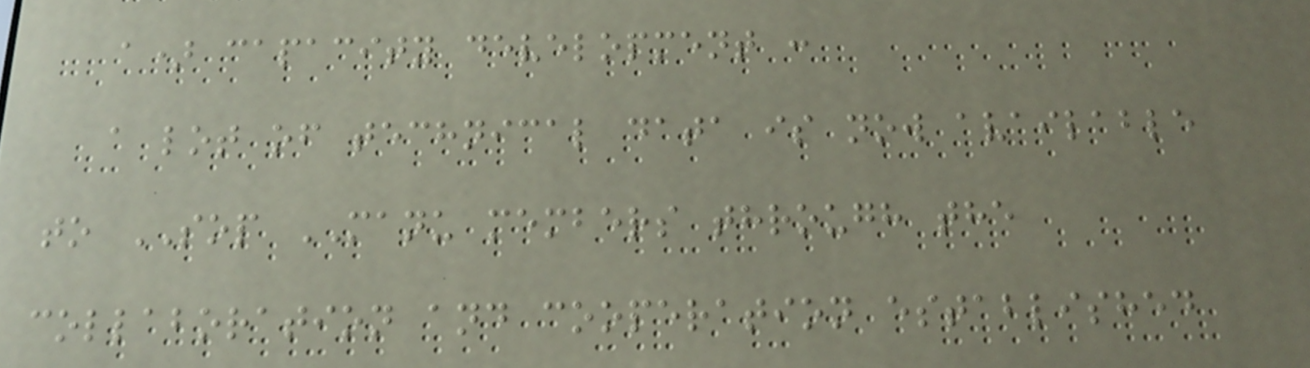a) capacity development :
a lot of technical data is now available
to SOP MANU members through the
collaboration and cooperation established
